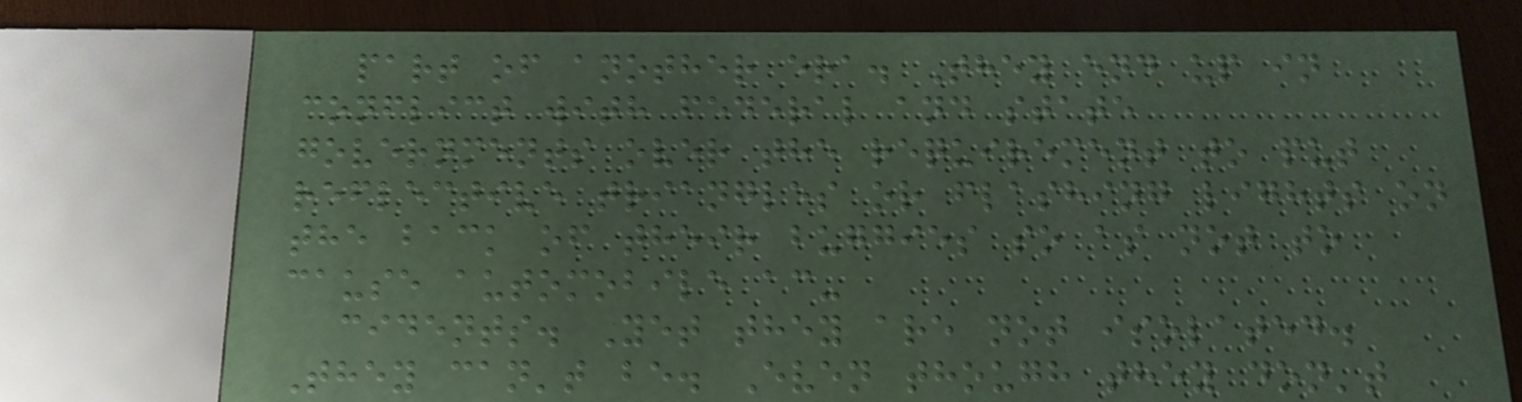part of another era. They end up in
conflict with federal and state
governments over the requirement to put
reflective triangles or flashing lights on
the back of their buggies so as not to
cause automobile ac-
cidents. Yet they are not isolated.
They can't be. Even though they don't
